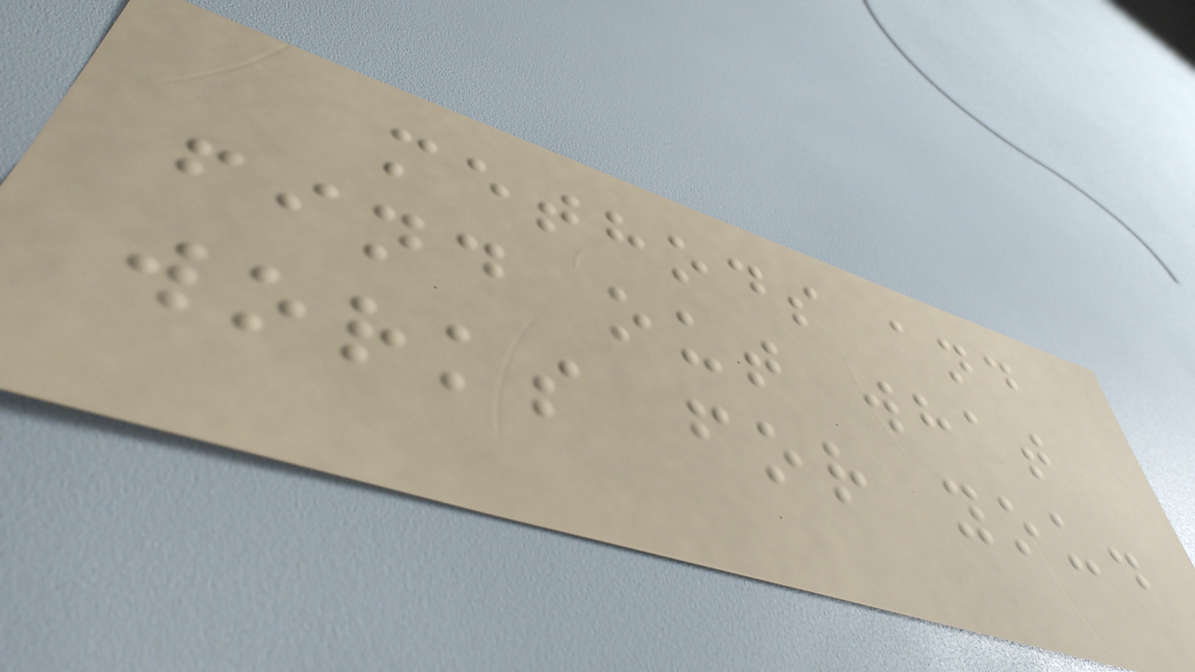methods and
find out what
works for you.
